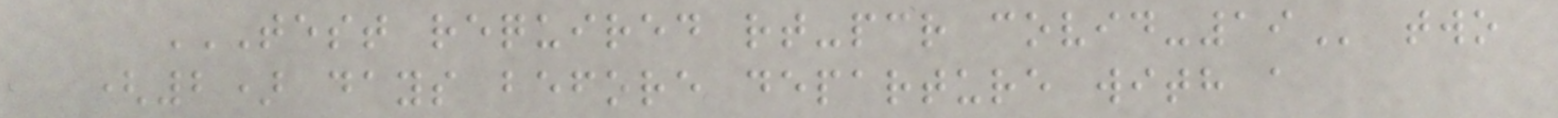TEST REQUIRED RT-PCR COVID-19 two
(2) days before departure with a
